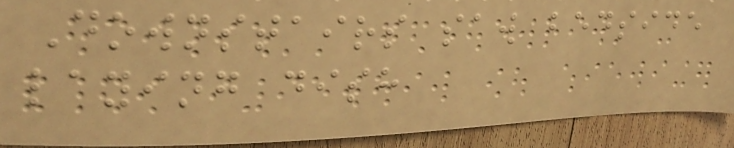Downstairs saw bedside
laying dish
